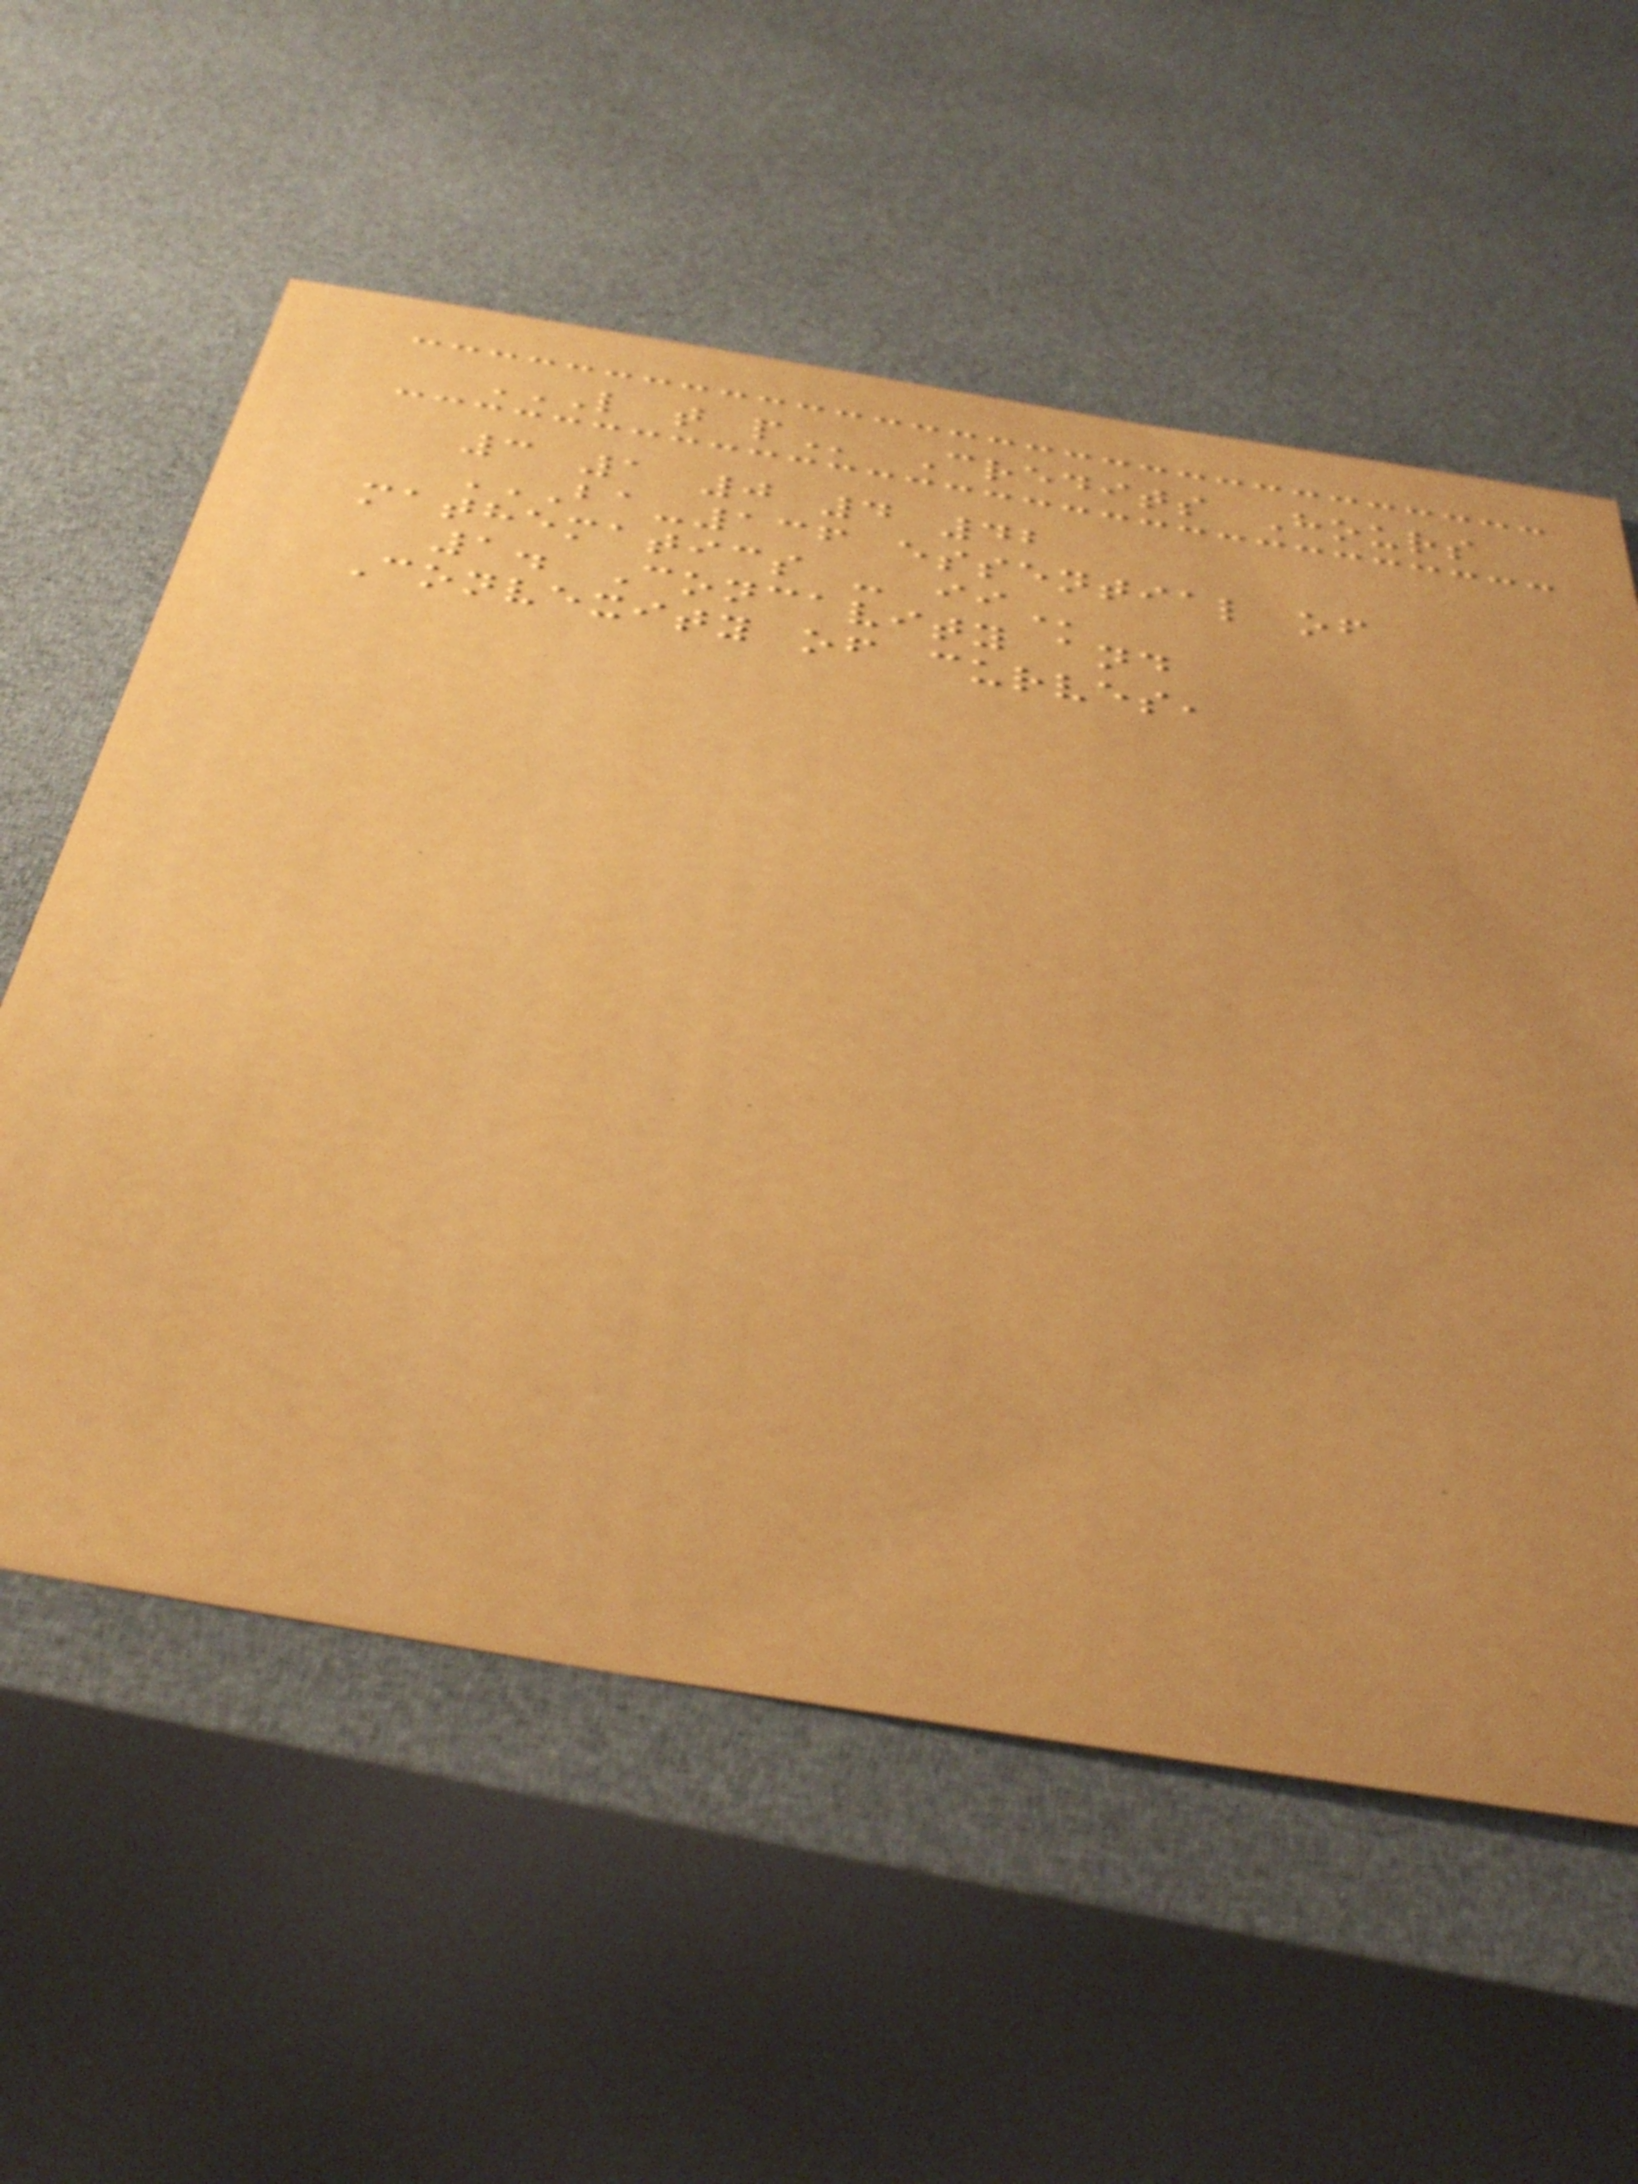L T P Credits Hours
3 1 0 4 42
BA-136 ESSENTIAL OF
MATHEMATICS - II
1. Concavity and
Convexity of curves,
